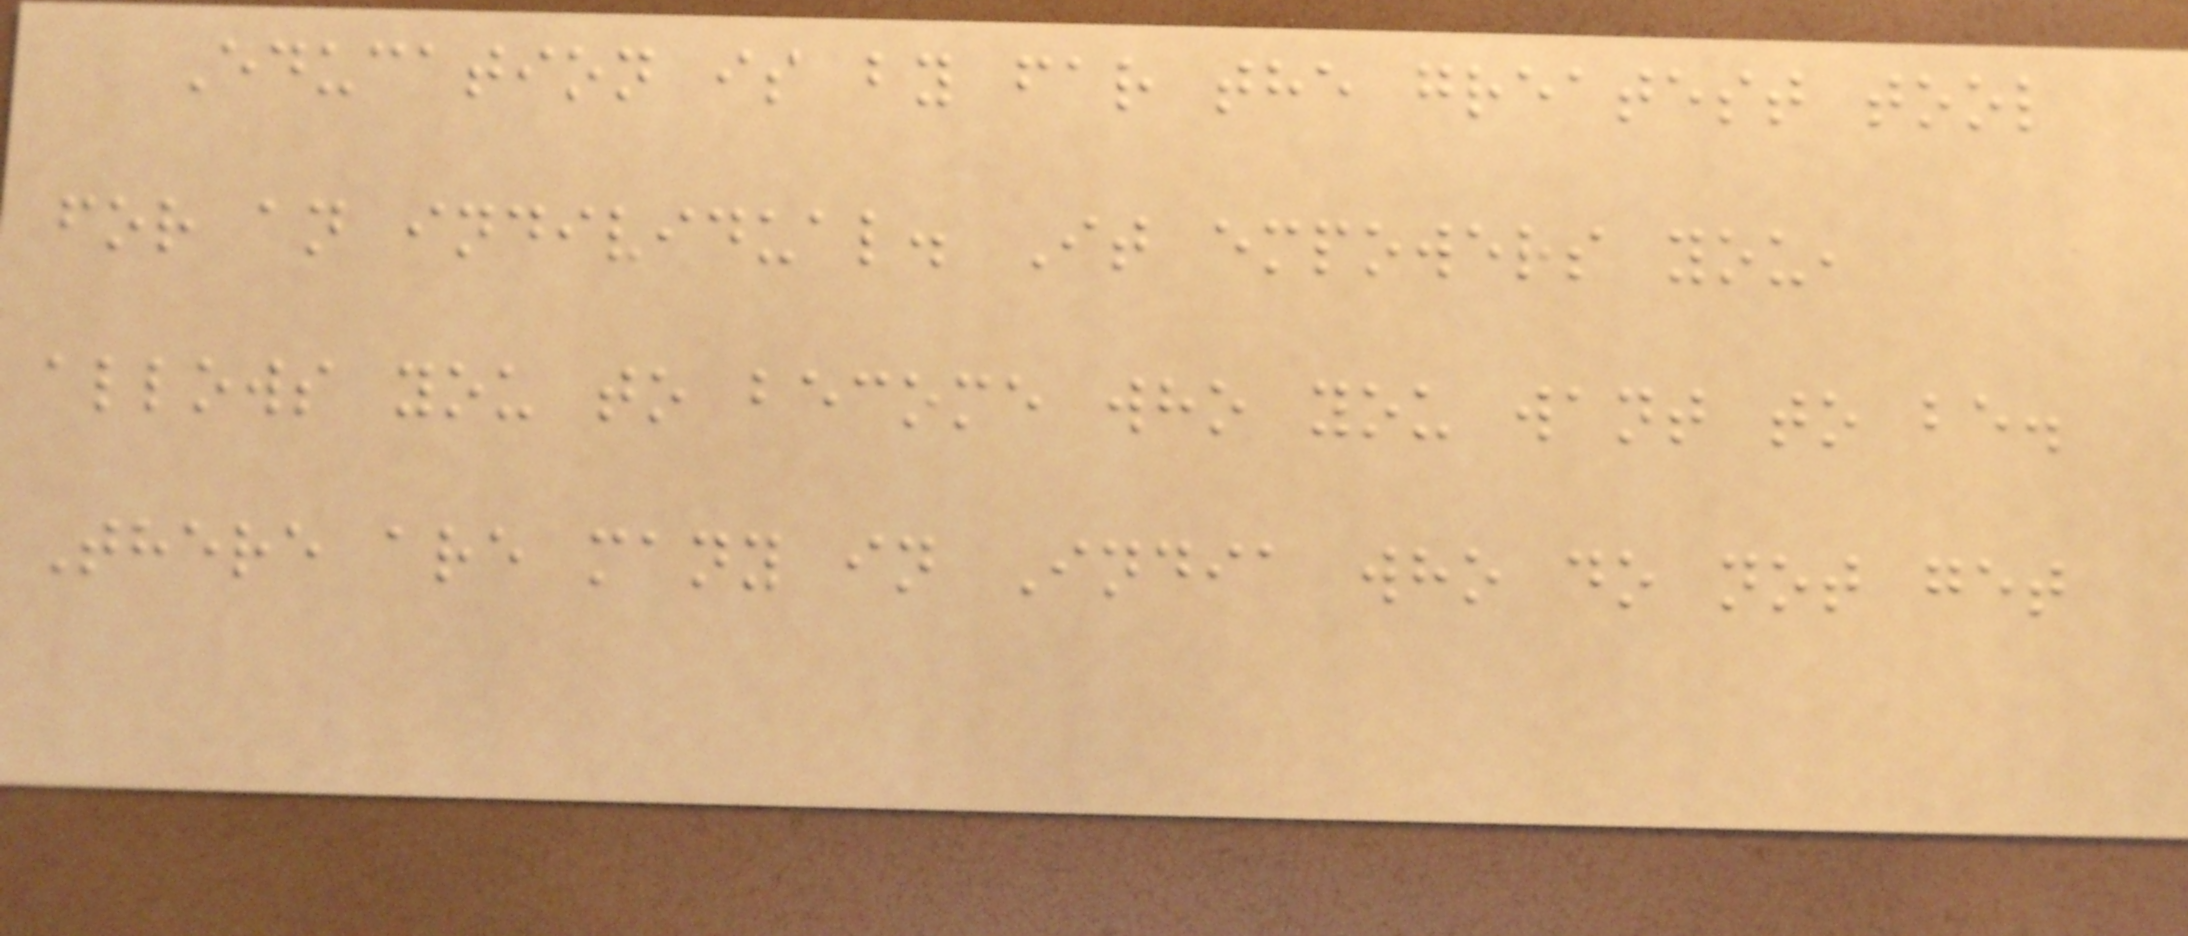Education is by far the greatest tool
for an individual. It empowers you,
allows you to become who you want to be.
There are many in India who do not get
